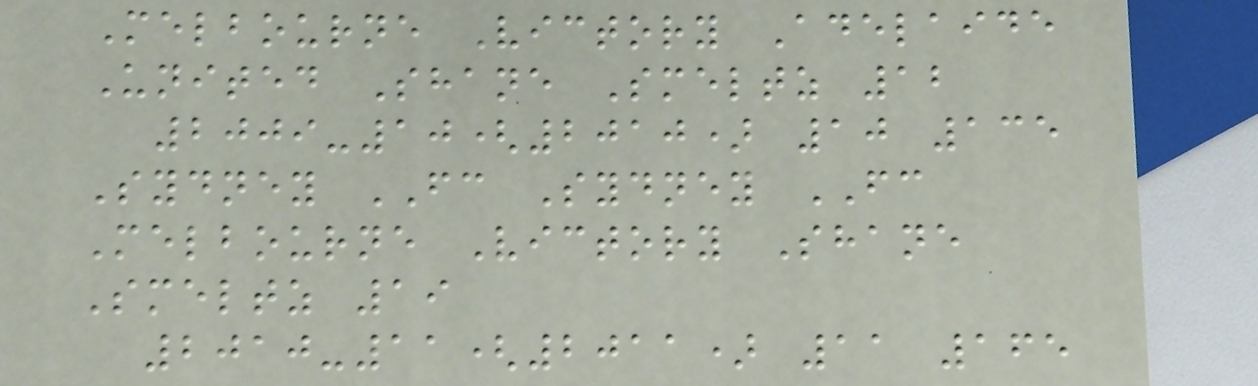Melbourne Victory Adelaide
United Shane Smeltz 12
2009-10(2010) 10 135
Sydney FC Sydney FC
Melbourne Victory Shane
Smeltz 19
2010-11(2011) 11 165
